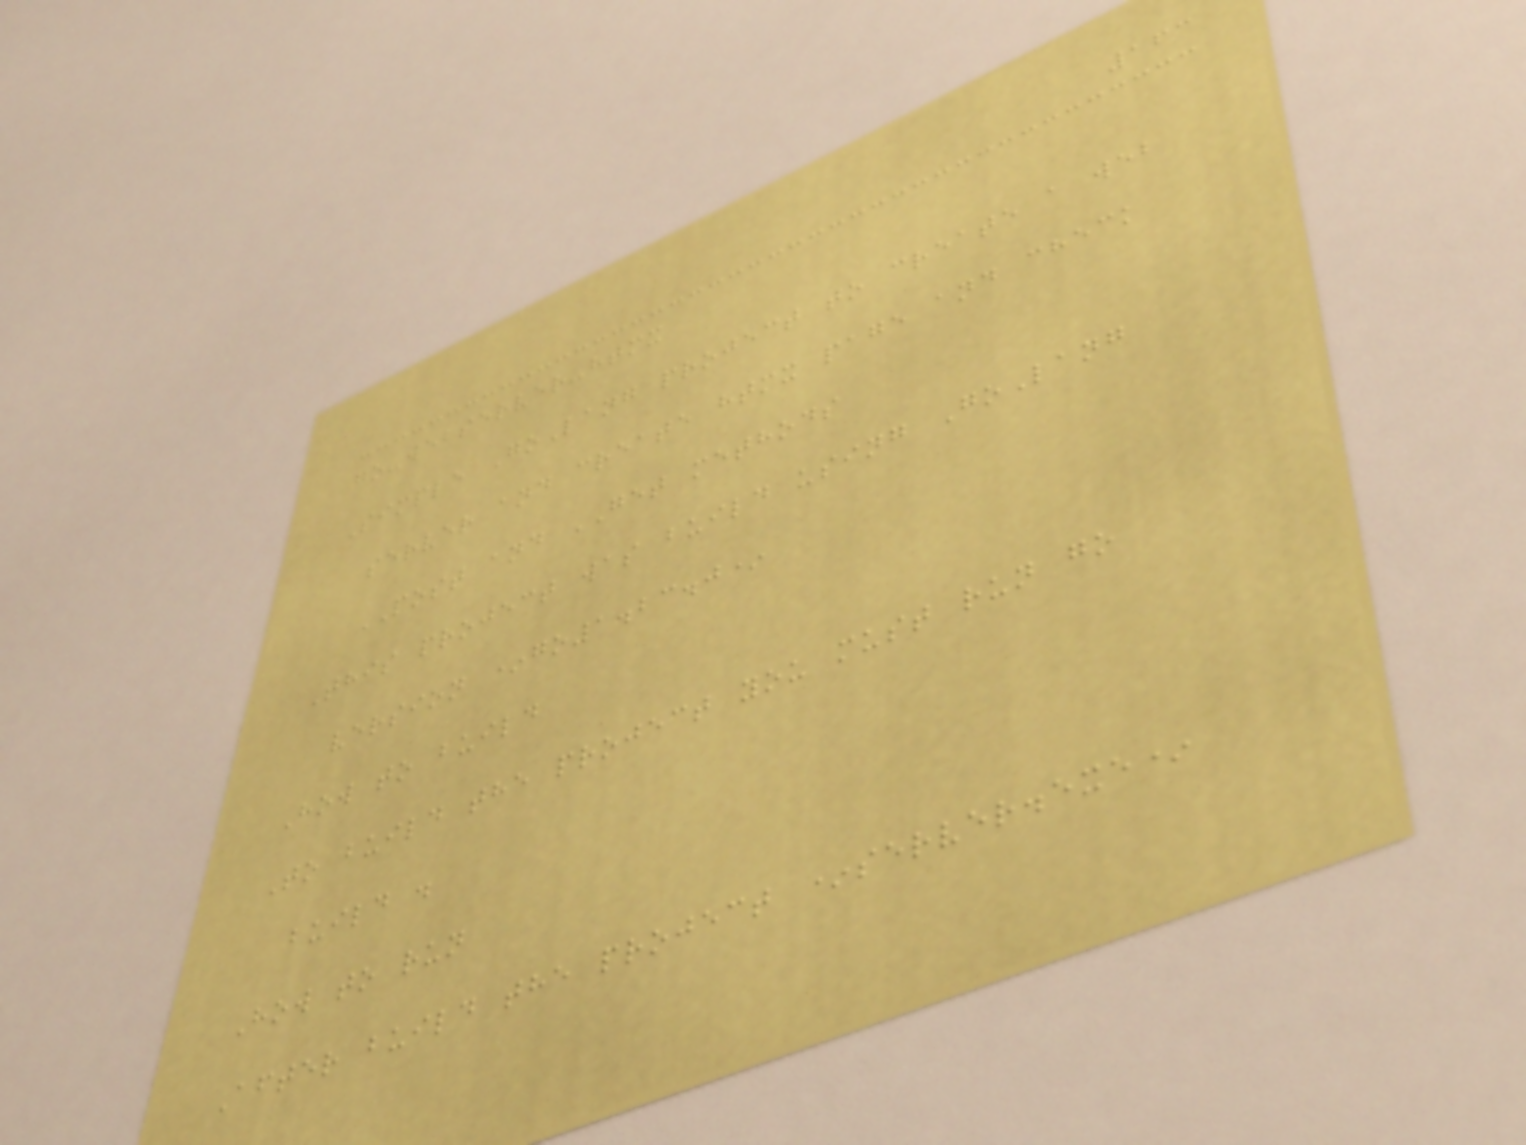163
go-webserver-htmx
Simple GoLang project to create a web
server and create htmx page and check
POST and GET methods
This project was build using GoLang
version *go1.23.0*
How to build
To build the project you must run go
build .
How to run
After build the project *server.exe*
